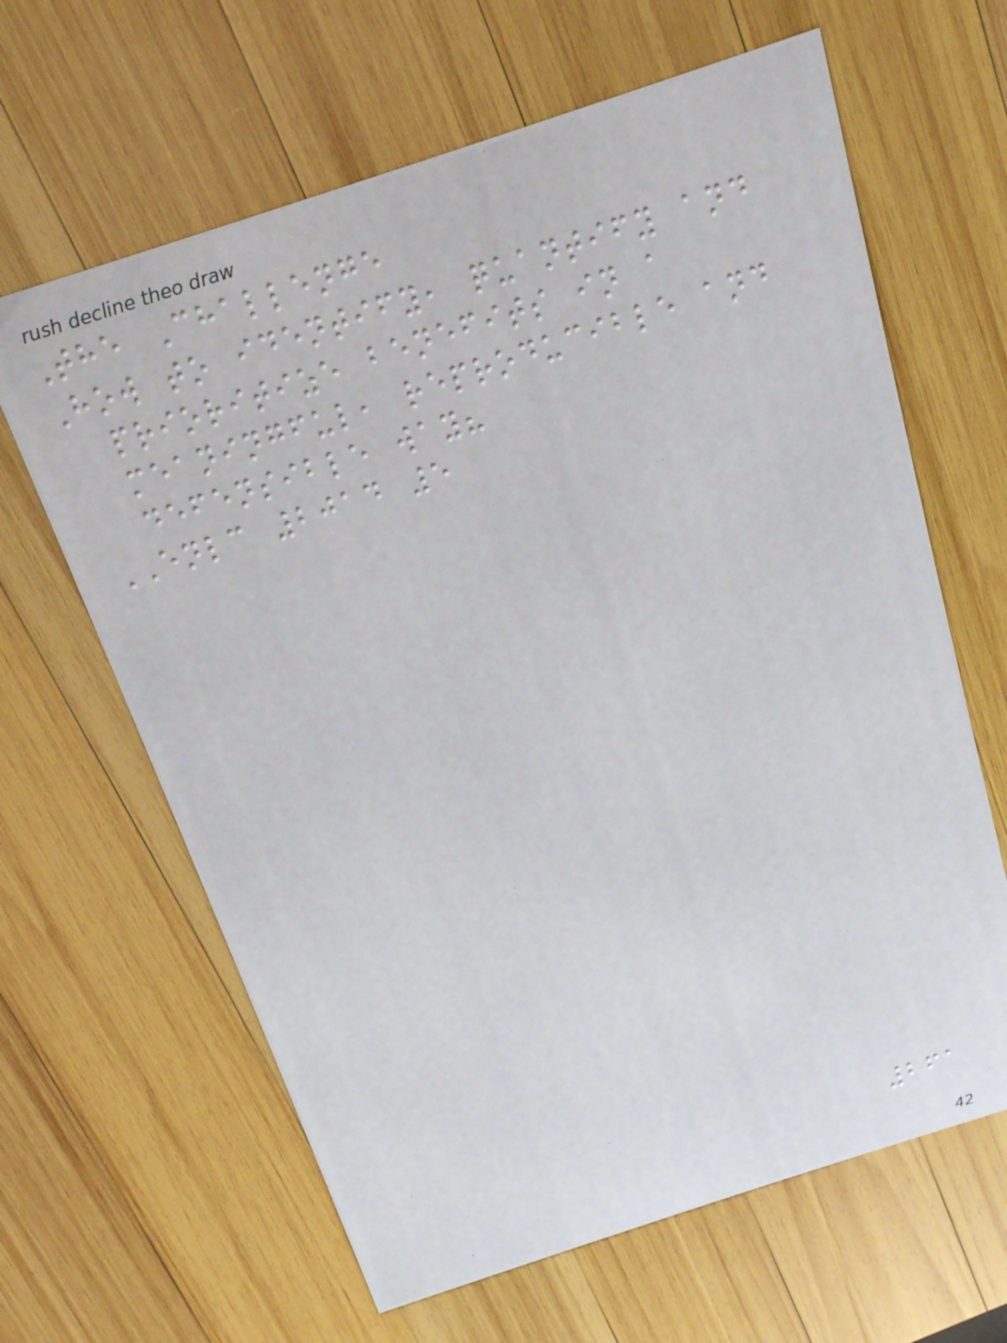The Challenge
How to identify, quantify and
prioritize benefits in a
meaningful, reproducible and
defensible way?
ENLC 2014 5
261
